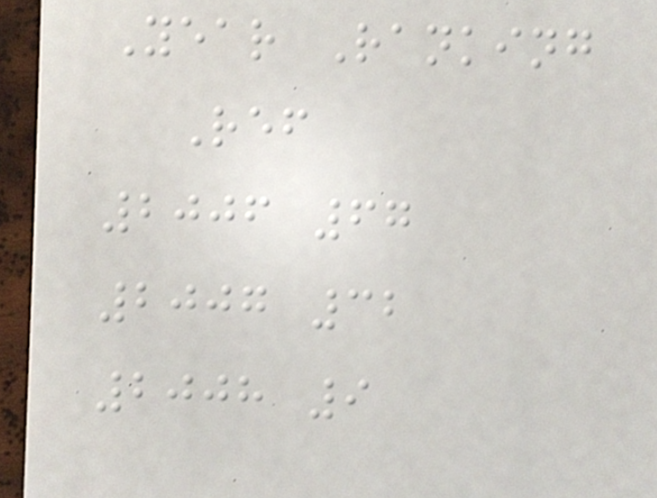Year Ranking
Ref
2006 67
2007 32
2008 9
